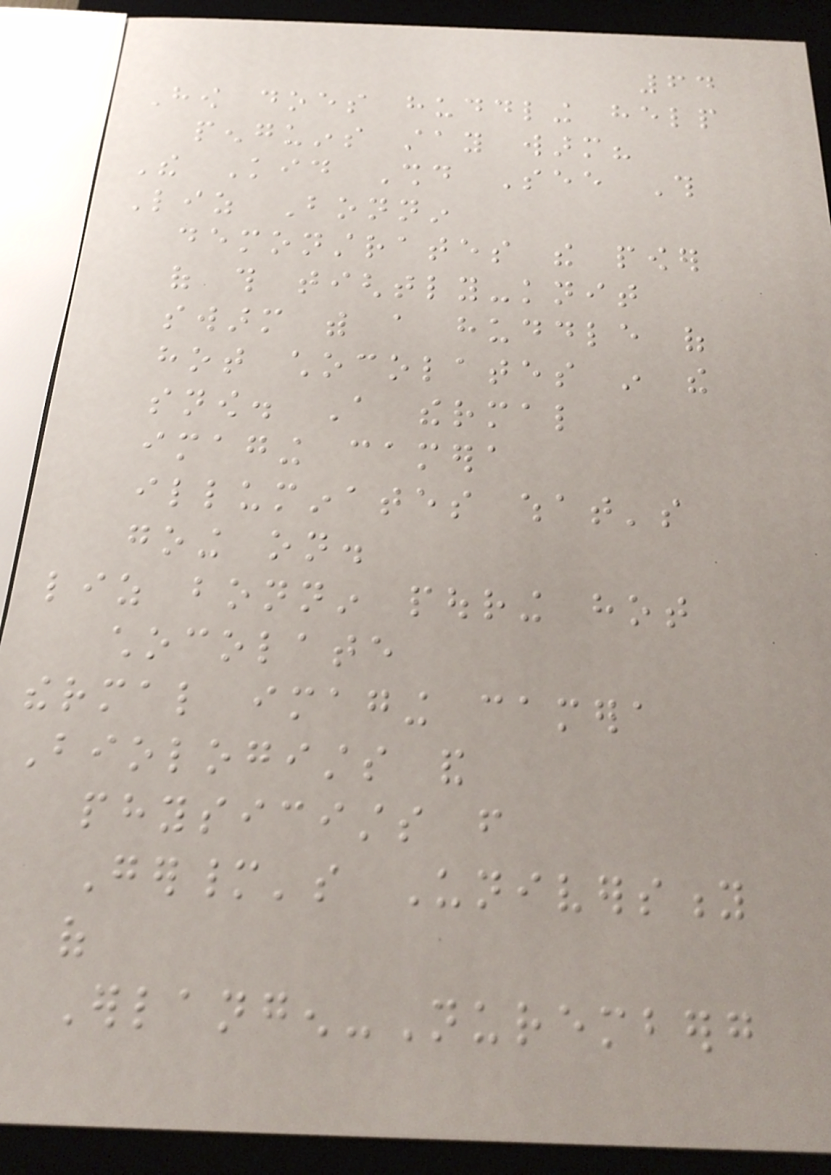64
How does huddling help
penguins stay warm?
The Kid Should See This
Liz Bonnin
demonstrates the power
of this tightly-knit
swarm with a huddle of
hot chocolates in the
snow. A thermal
imaging camera
illuminates what's
going on.
liz bonnin pouring hot
chocolate
thermal imaging camera
Biologists and
physicists from
Germany's University
of
Erlangen-Nuremberg
